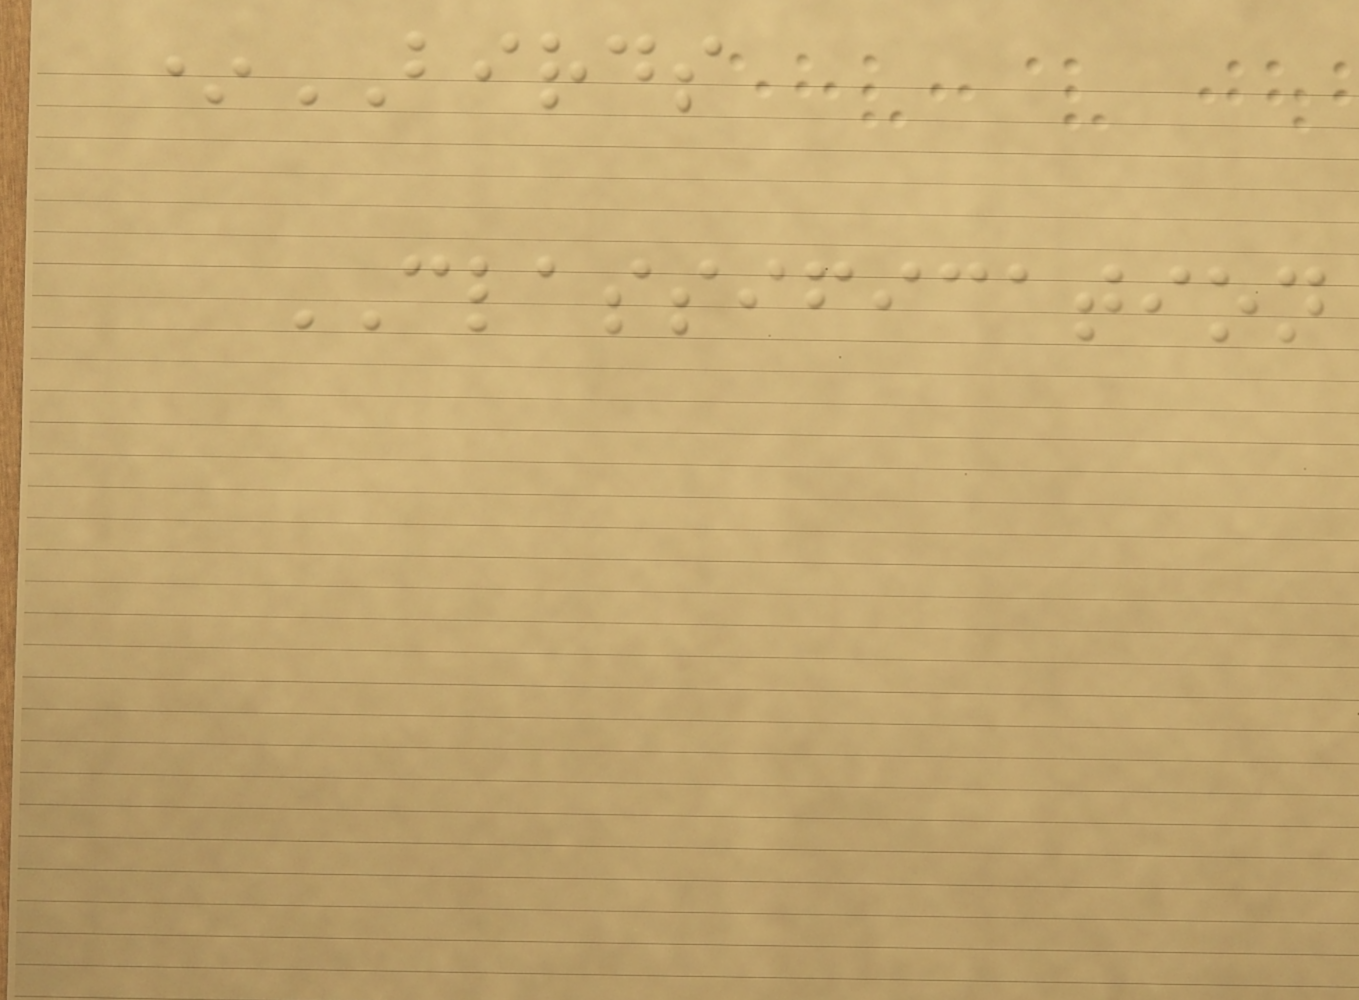*BIRDS
CLASSIFICATION
